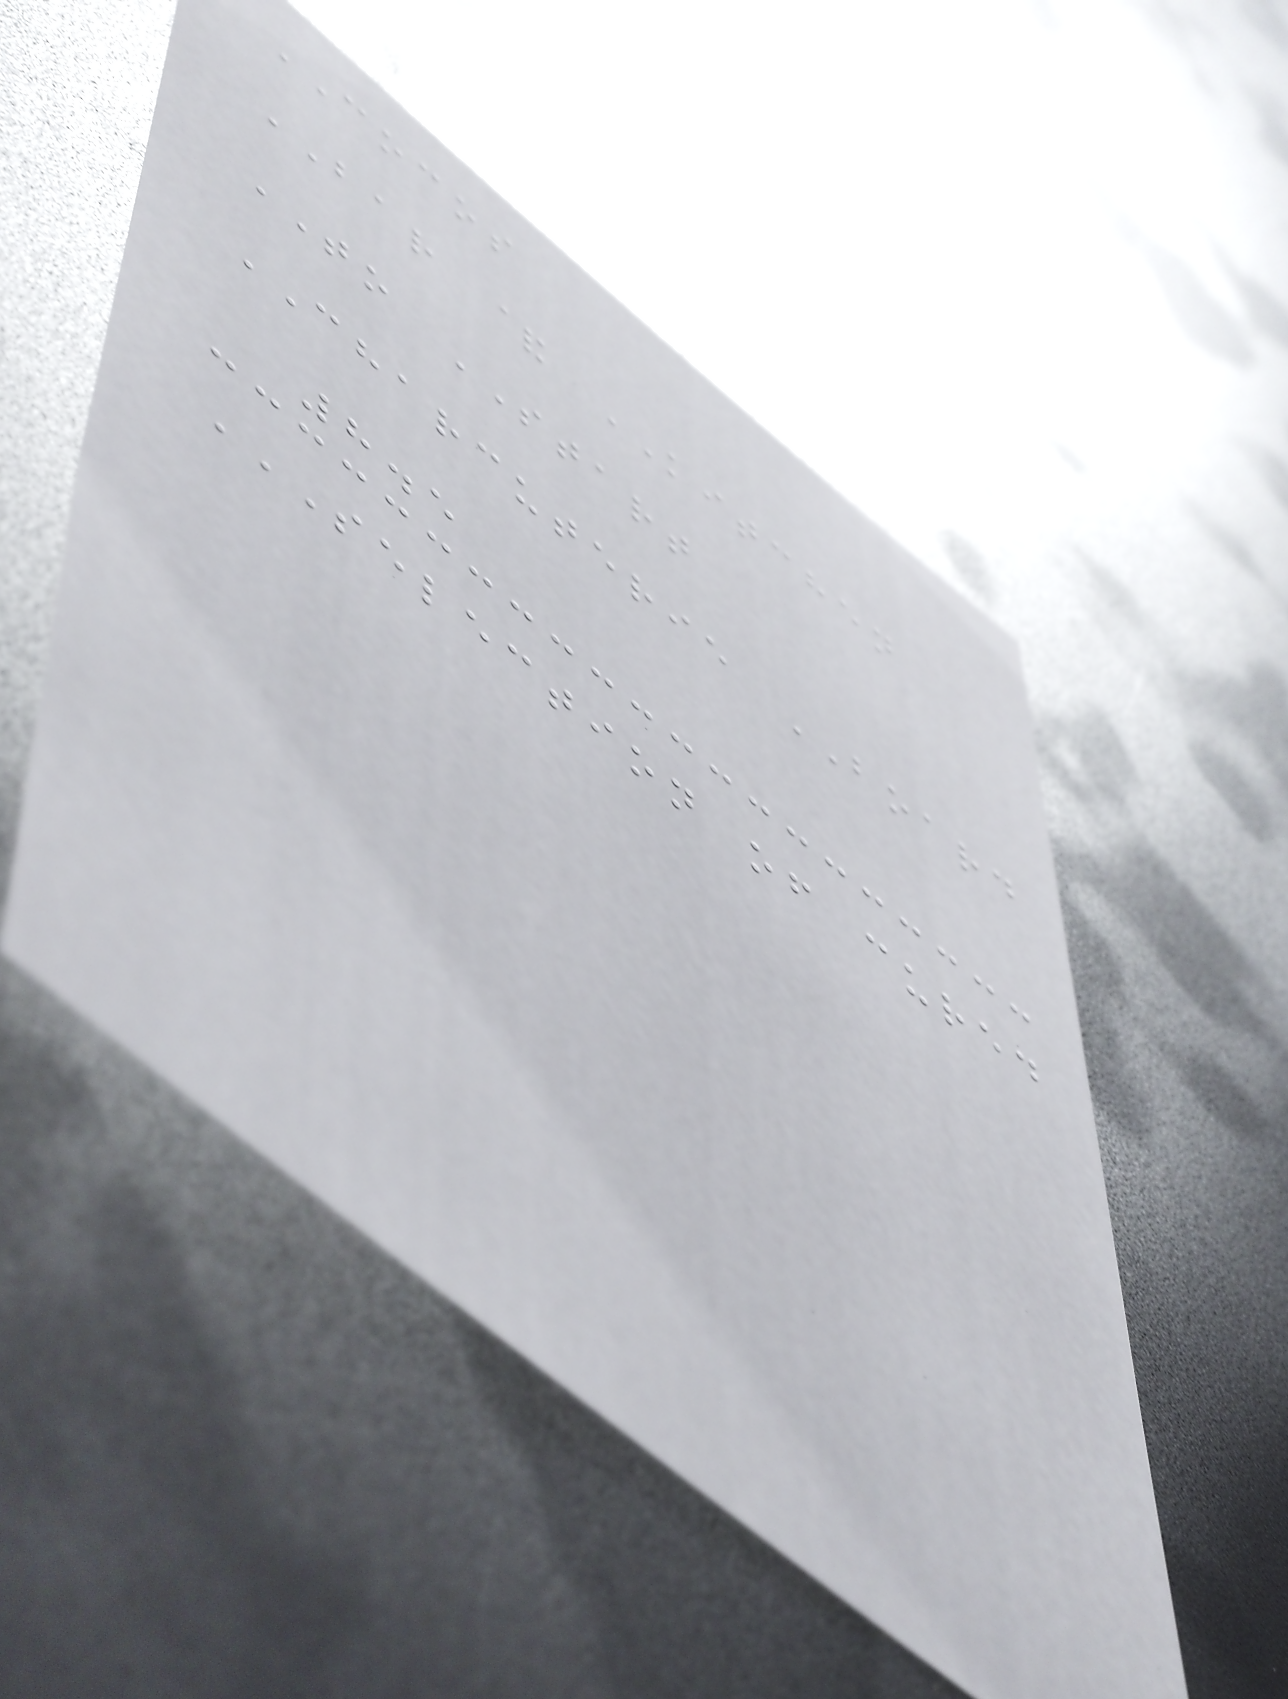COCOS
BAR & KITCHEN
TO START
CHARCUTERIE BOARD
8.5
SELECTION OF CURED
